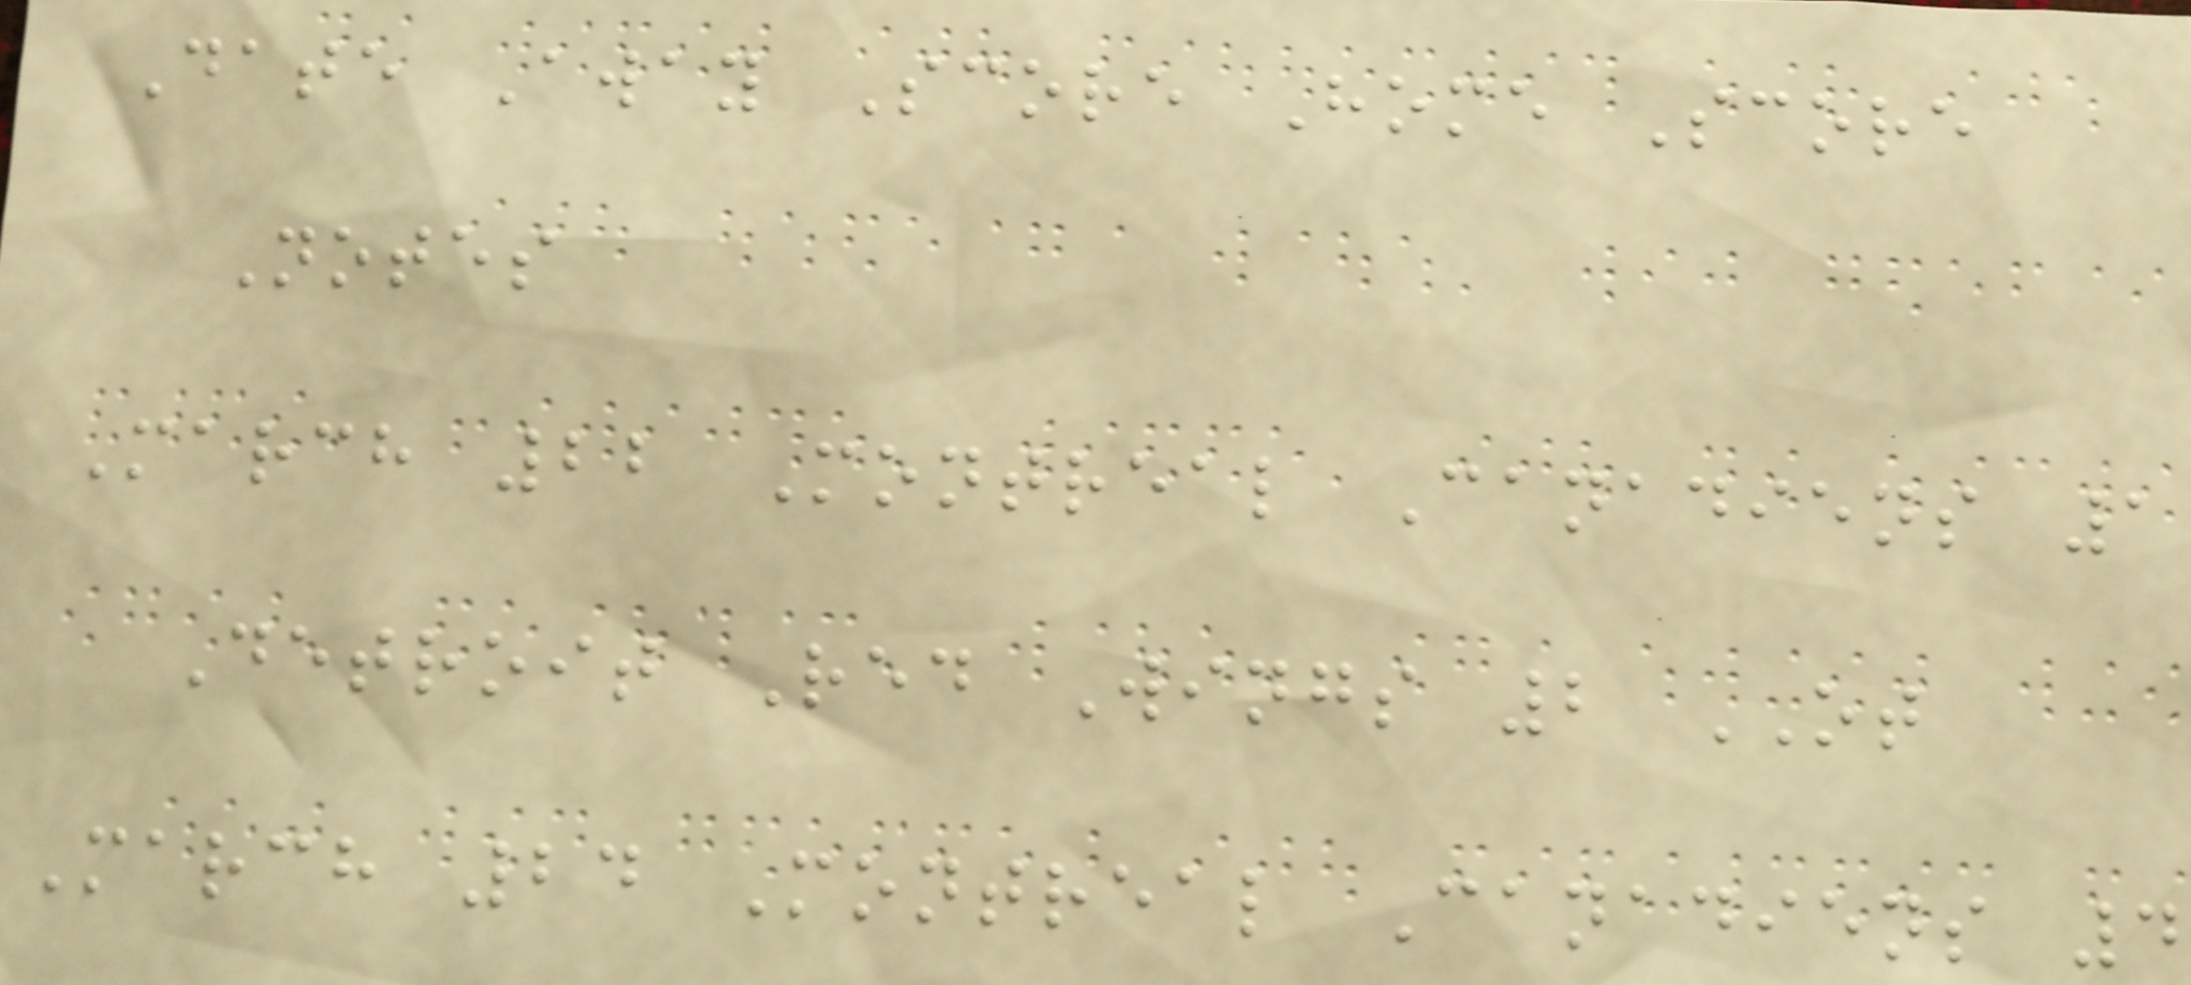Date Away Score Home Score
Notes
March 22 Montreal Canadiens 1
Detroit Red Wings 2 OT
March 24 Montreal Canadiens 4
